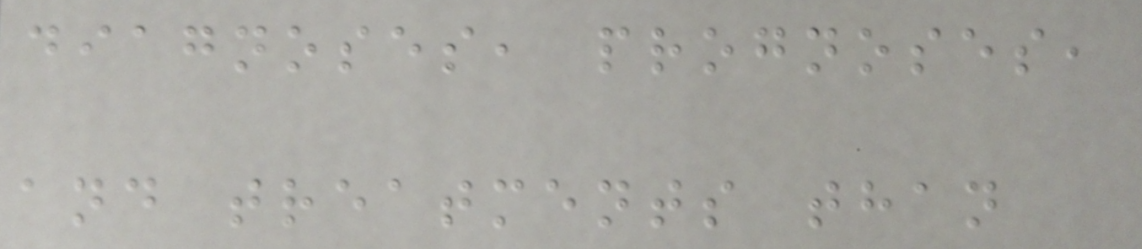diagnoses, prognoses,
and treatments than
